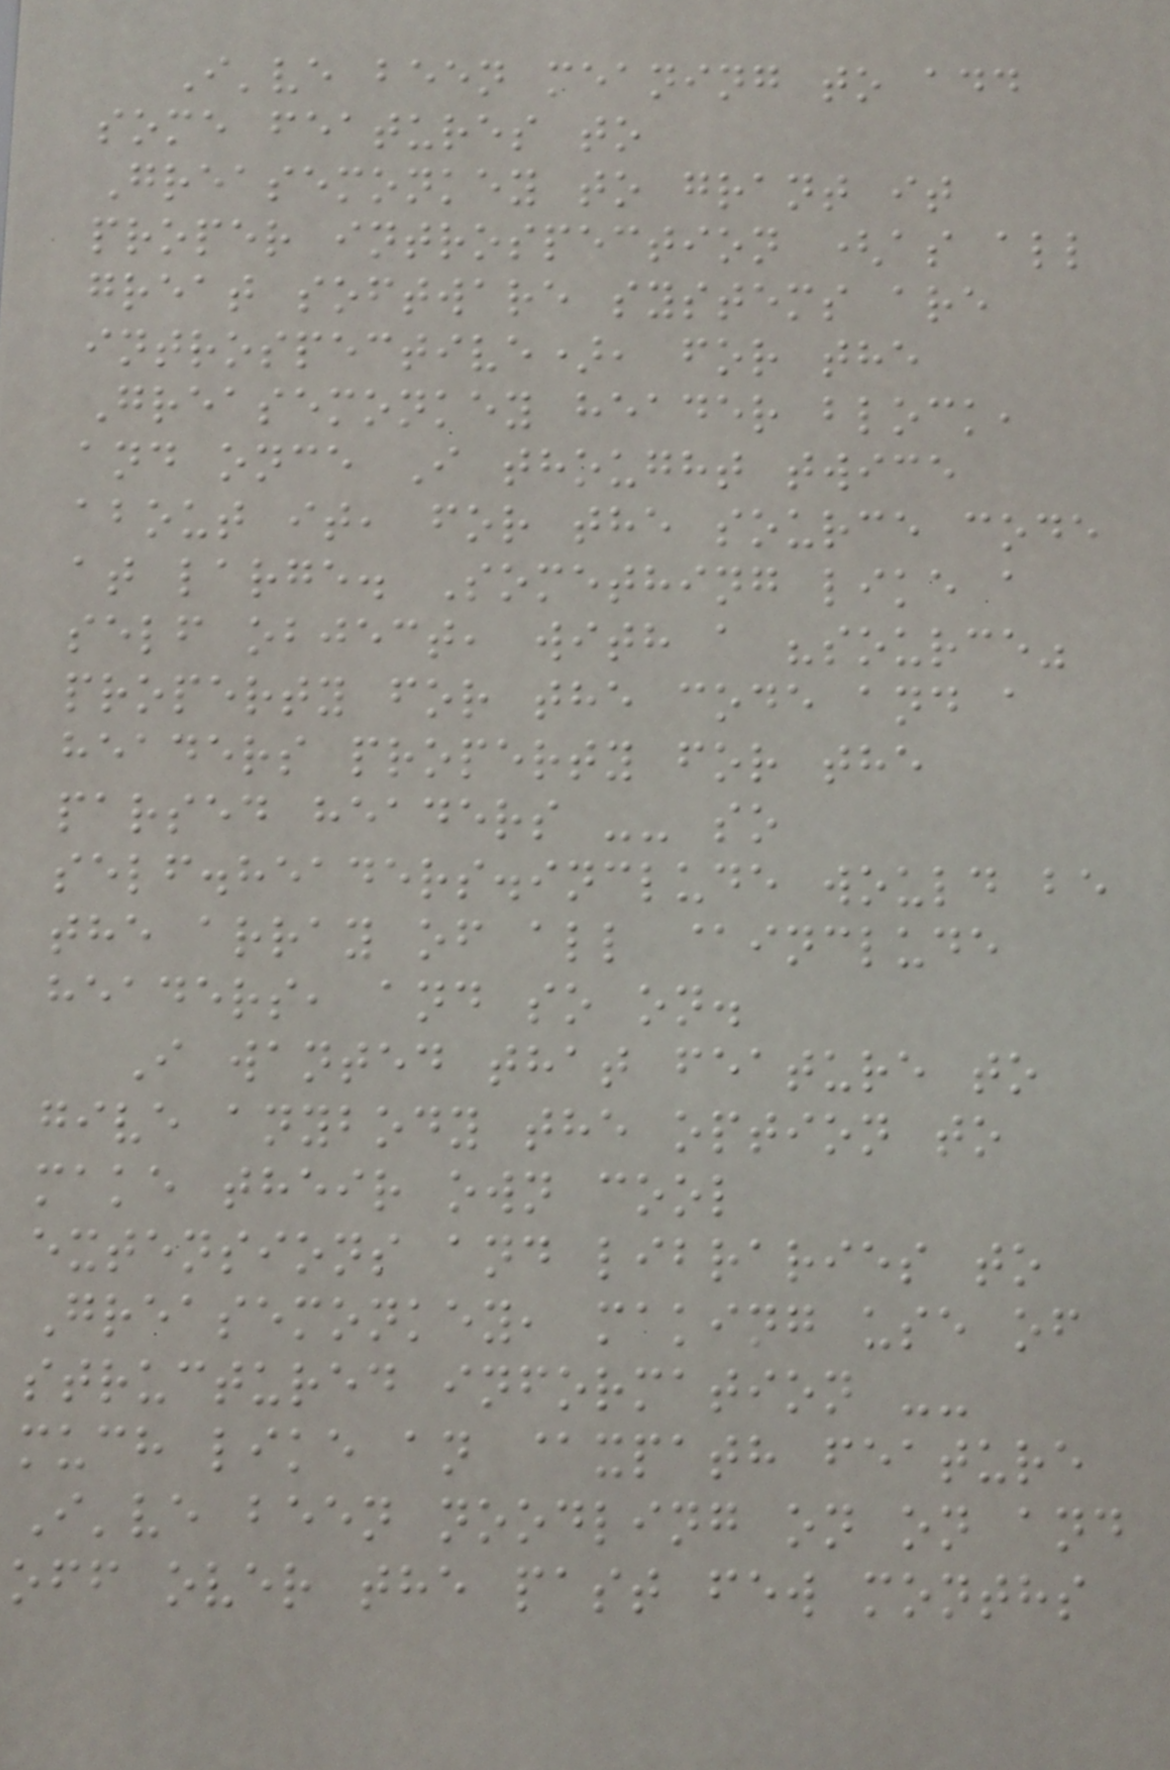I've been meaning to add
some features to
Greasemonkey to grant it
proper introspection (as all
great software systems are
introspective), for the
Greasemonkey header block,
and once I thought twice
about it, for the source code
at large. Something like a
self object, with a "source"
property for the code and a
headers property for the
parsed headers -- so
self.headers.include would be
the array of all @include
headers, and so on.
I wanted that feature to
give anybody the option to
make their own cool
extensions and libraries to
Greasemonkey, making use of
structured information --
much like an @xpath feature
I've been noodling on on and
off over the past few months
